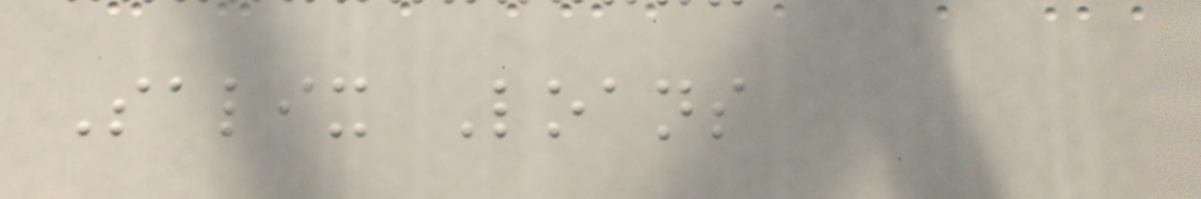Salix Loans
